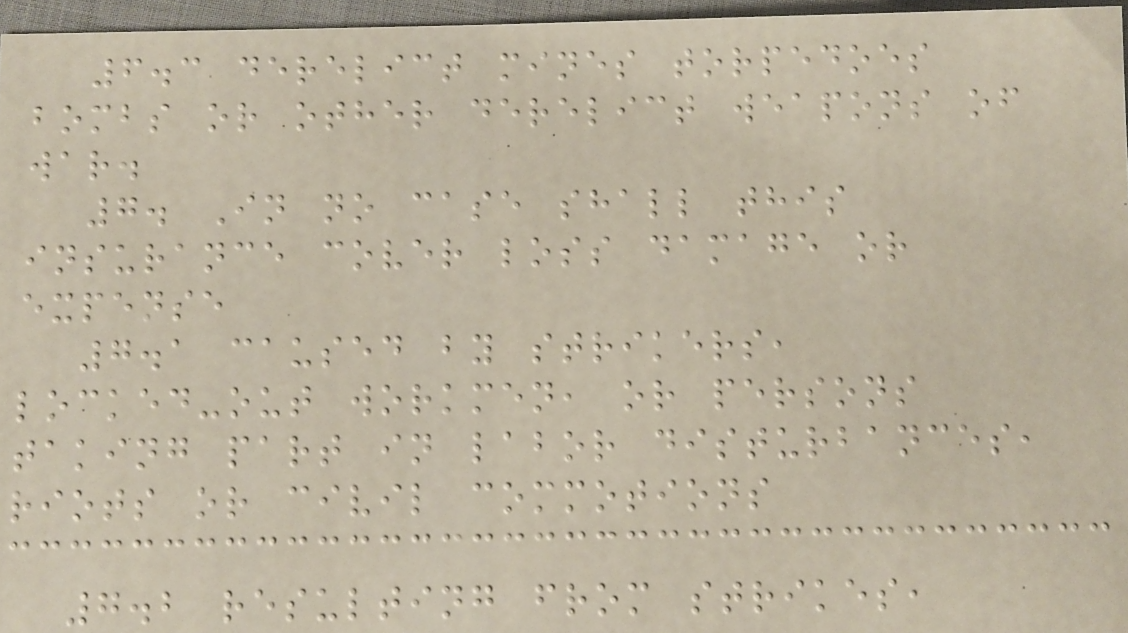6.3 derelict mines torpedoes
bombs or other derelict weapons of
war.
7. In no case shall this
insurance cover loss damage or
expense
7.1 caused by strikers,
locked-out workmen, or persons
taking part in labor disturbances,
riots or civil commotions
7.2 resulting from strikes,
